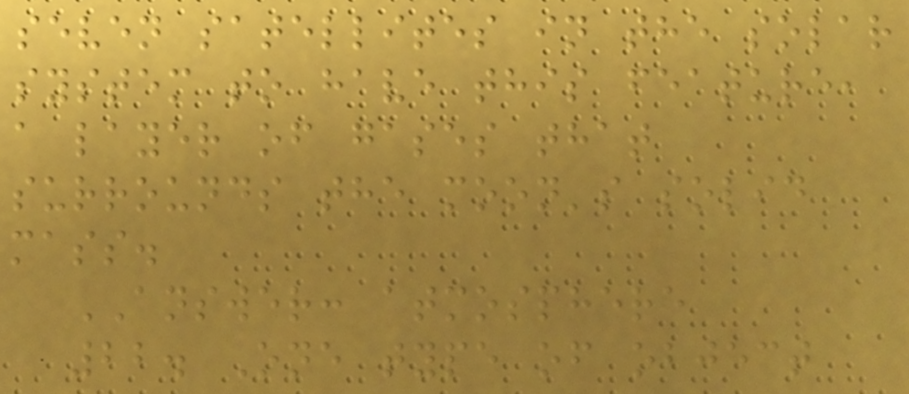seven satellites in the solar
system to have this feature,
a layer of gases that
surrounds the moon's solid
mass.
ANSWER: atmosphere
22. One type of object
